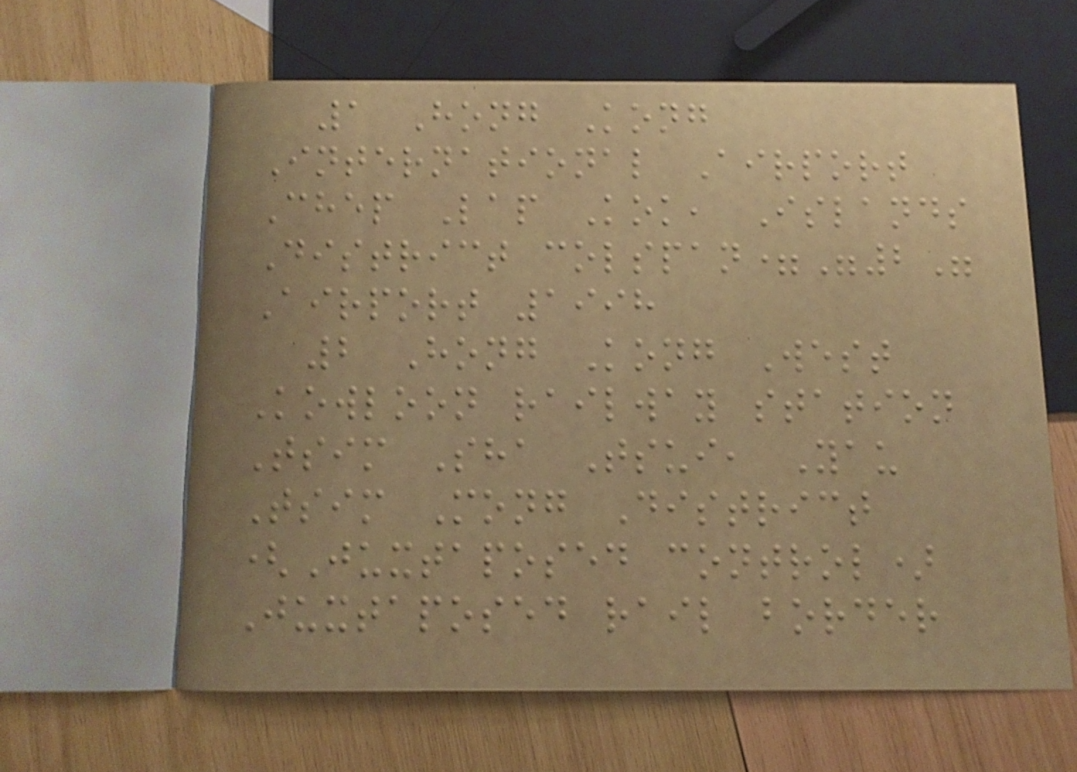1 Hong Kong
International Airport
Chep Lap Kok, Islands
District colspan="2"
Airport 1998
2 Hong Kong West
Kowloon railway station
Tsim Sha Tsui, Yau
Tsim Mong District
(Juxtaposed control)
Juxtaposed rail border
